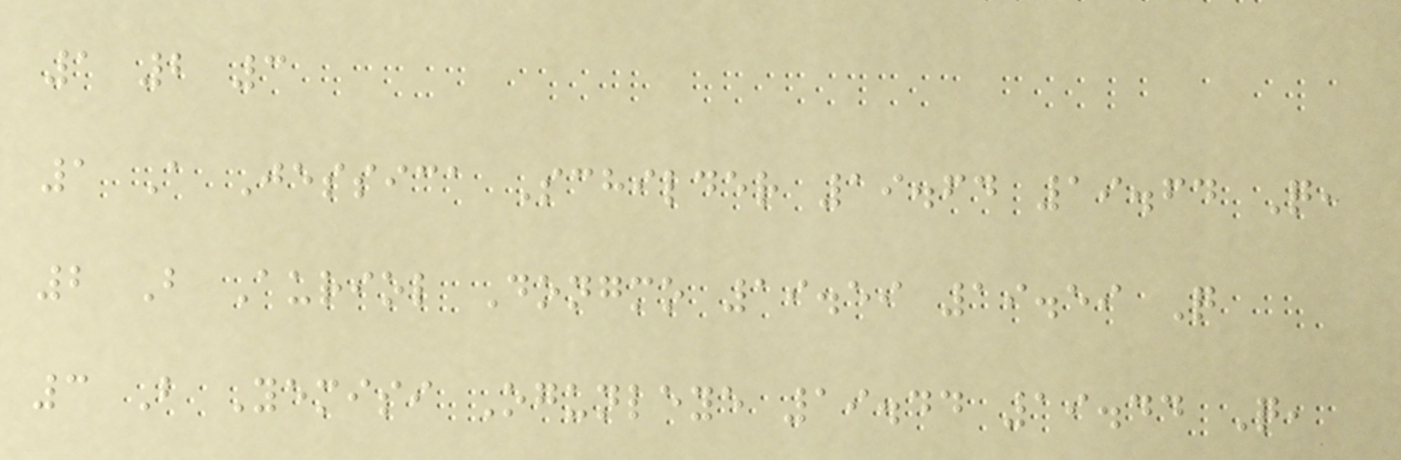1 2 3
1 A Jessica Schilder 19.64 19.64 Q,
2 B Auriol Dongmo 19.59 19.59 Q
3 B Yemisi Ogunleye 19.44 19.44 Q,
